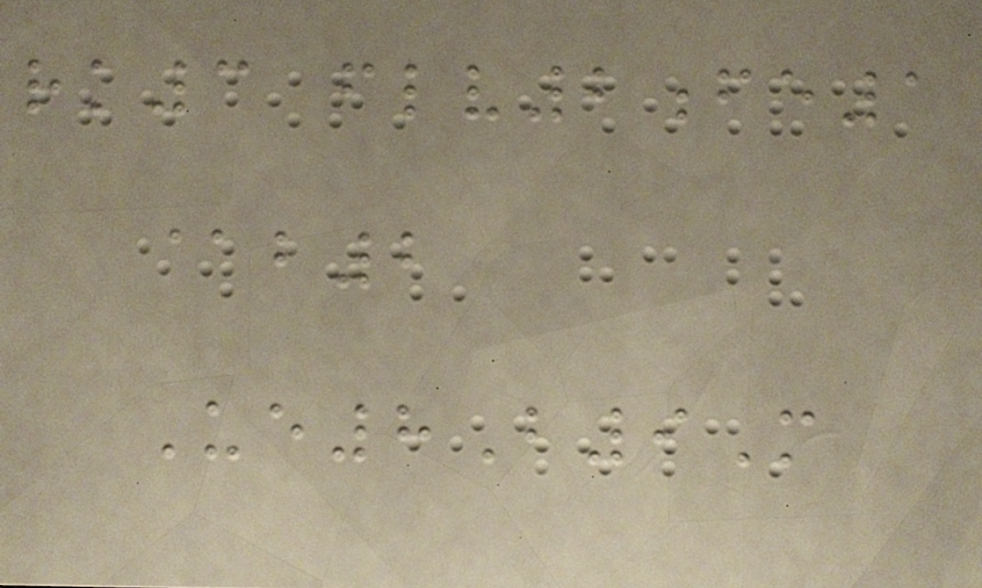rk3 flv2fe1
@b2
Ue8B9M
